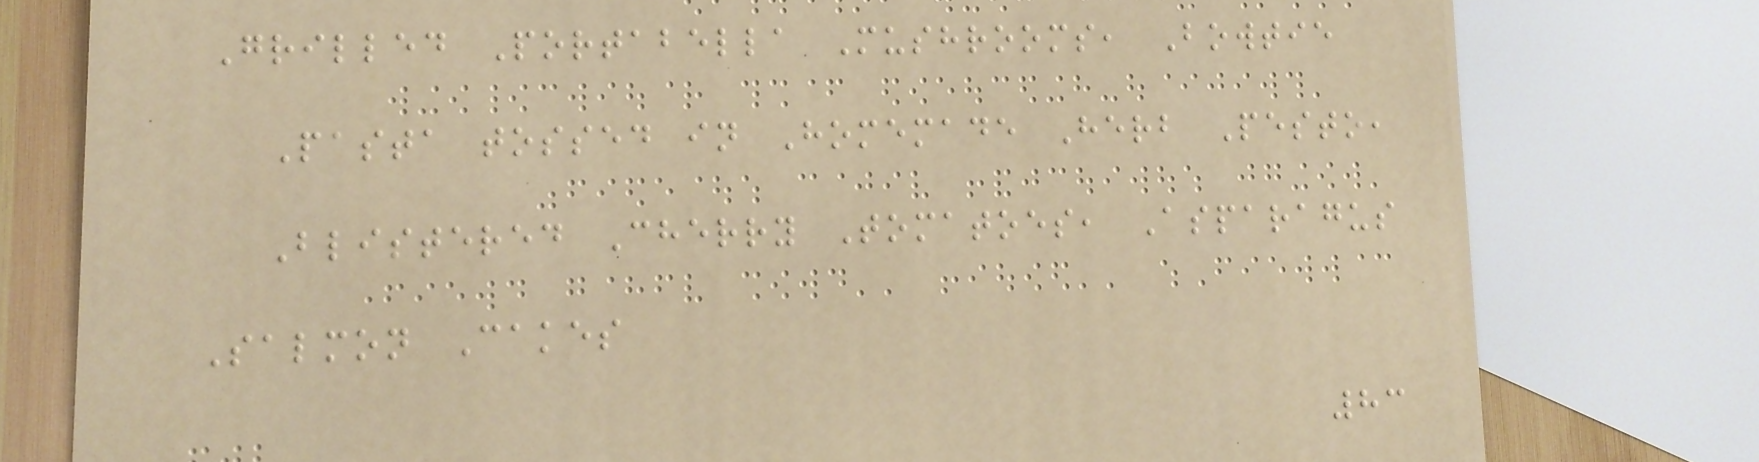Grilled Portabella Mushrooms, Bowtie
Pasta tossed in Homemade Herb Pesto,
Blistered Cherry Tomatoes, Asparagus
Salmon Cakes
83
